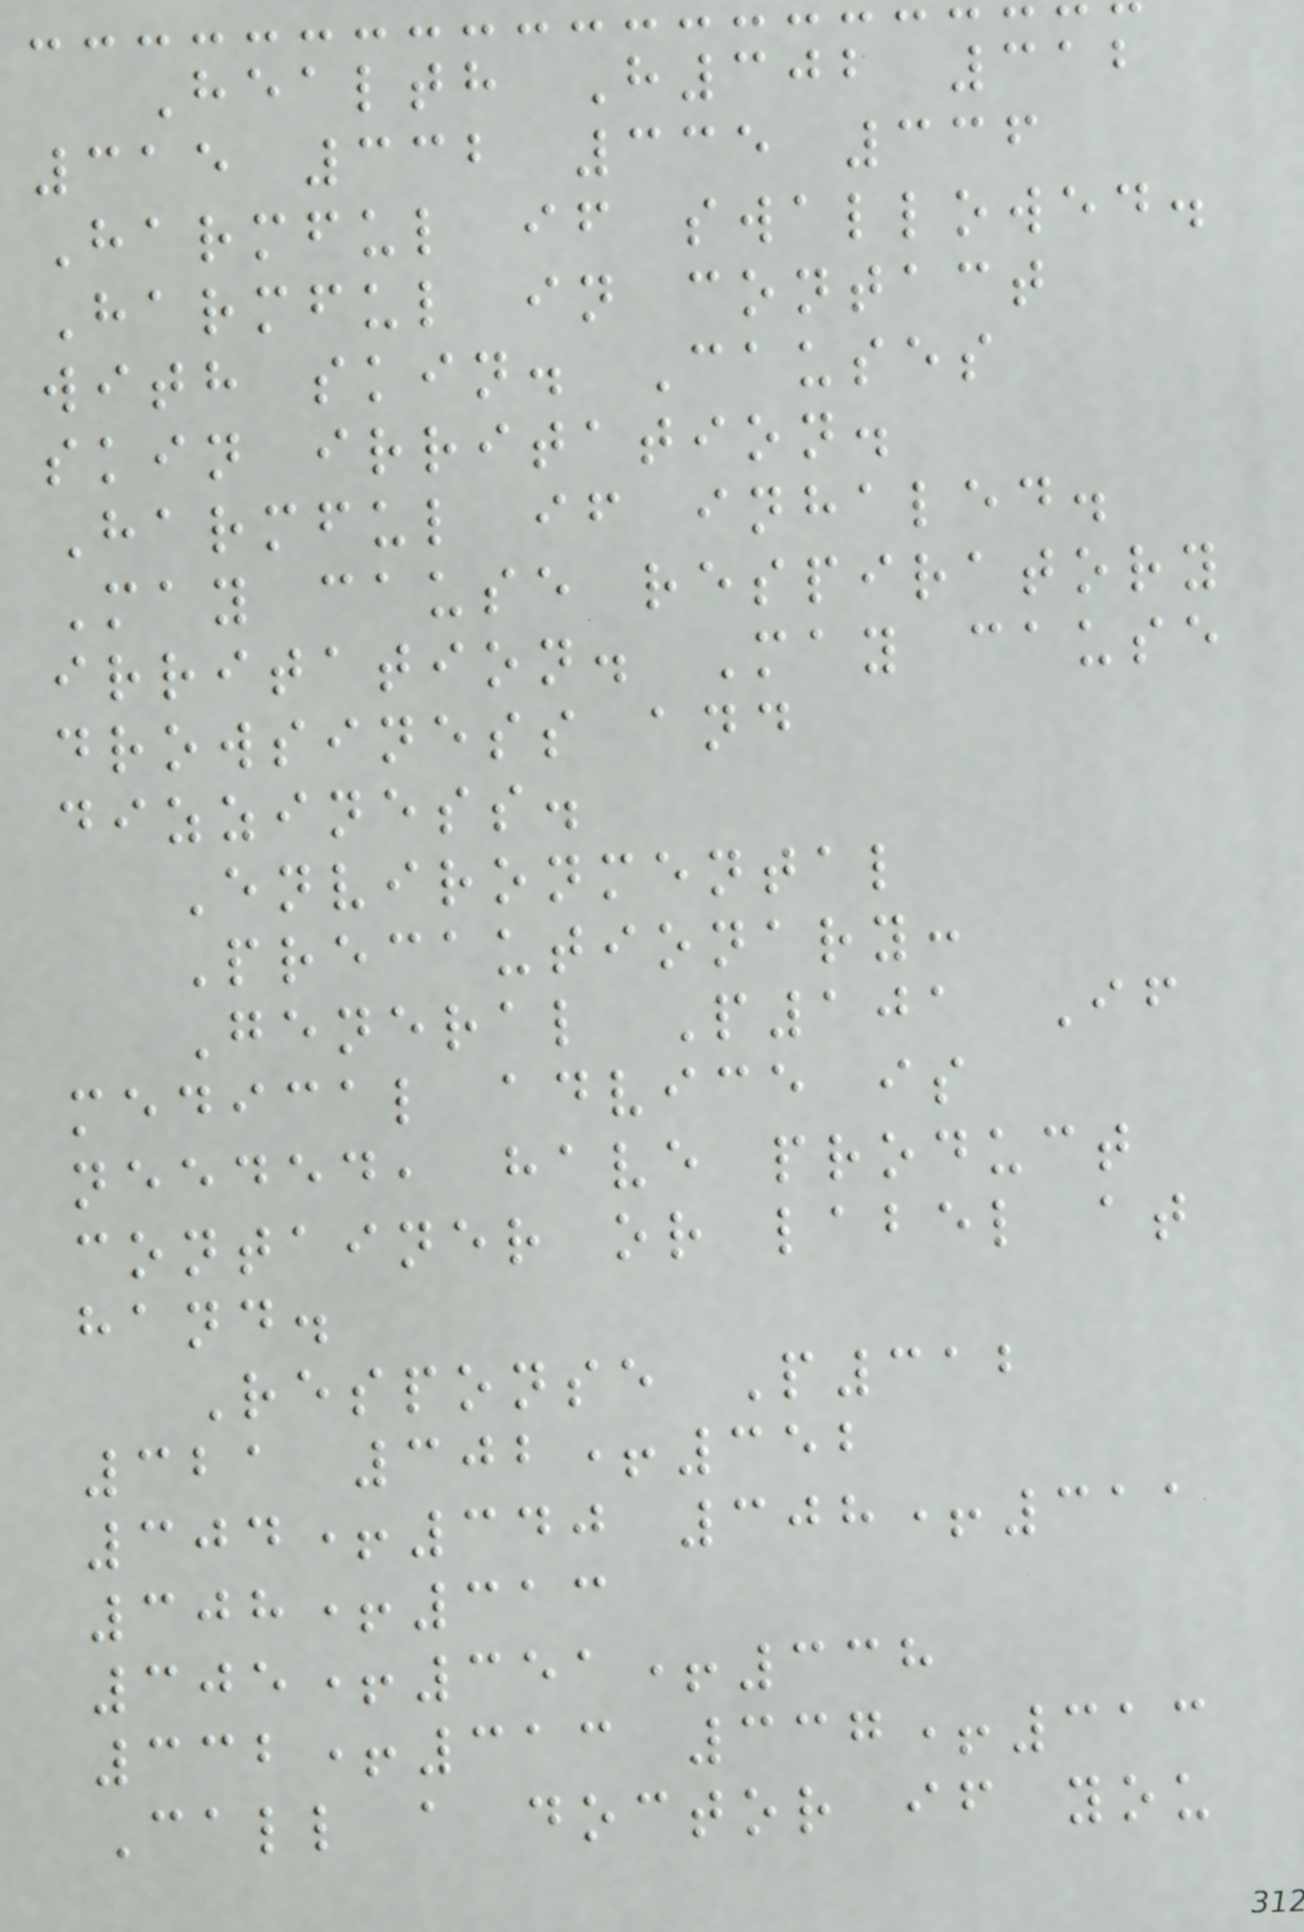Health H302 312
315 332 335 336
Harmful if swallowed.
Harmful in contact
with skin. Causes
skin irritation.
Harmful if inhaled.
May cause respiratory
irritation. May cause
drowsiness and
dizziness.
Environmental
Precautionary:
General P101 If
medical advice is
needed, have product
container or label at
hand.
Response P312
321 302+352
304+340 308+311
308+313
305+351+338
332+313 337+313
Call a doctor if you
